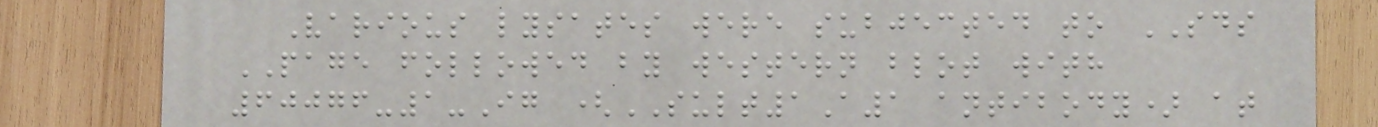Various lysates were subjected to SDS
PAGE followed by western blot with
60076-1-Ig (SULT1A1 antibody) at
